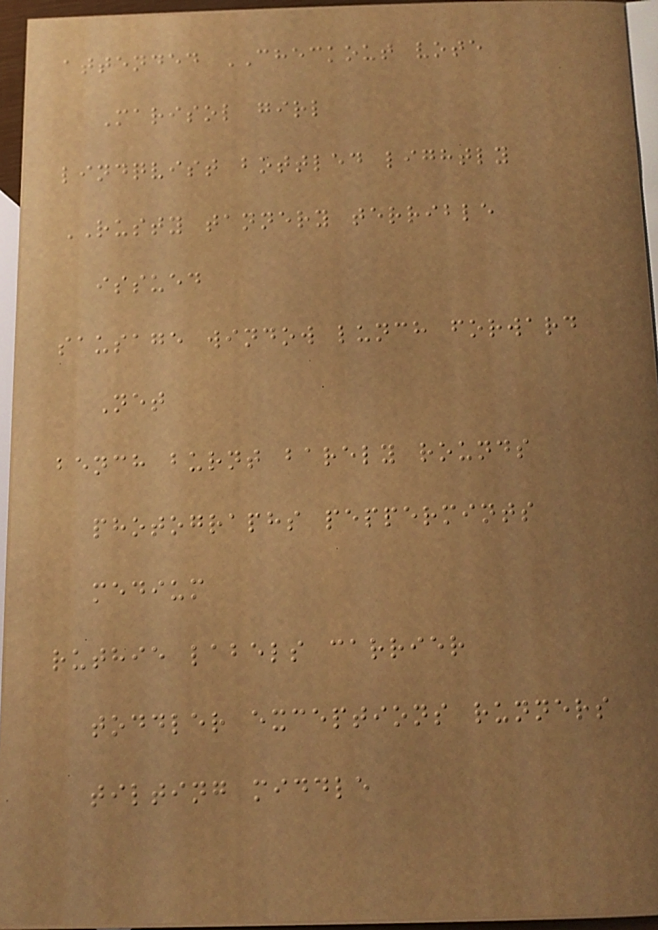attended CHECKOUT vote
Marisol girl
lindqvist bottled lightly
RUSTY tannery terrible
issued
sausage window lunch forward
Net
bench burnt barely rounds
photographs peppermints
medium
ruthie labels carrier
toddler exceptions runners
tilting middle
